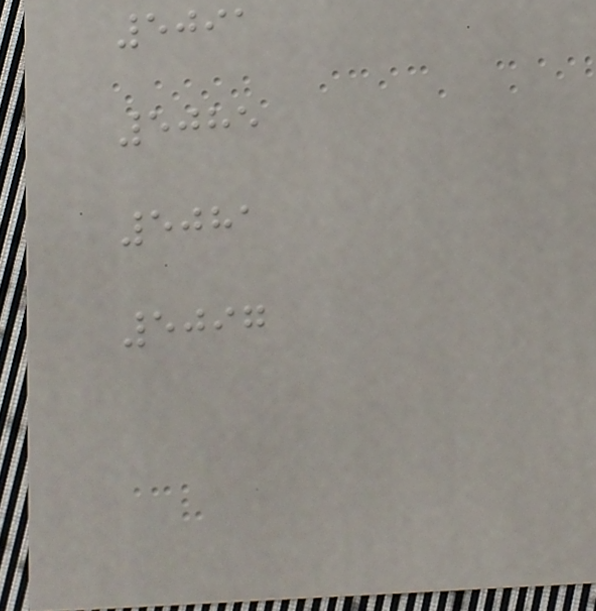5091
5085
5081
5097
